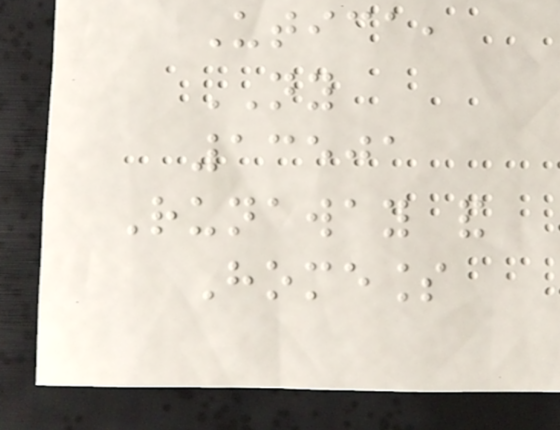Utica,
NY
13501
Runaway and
Homeless
